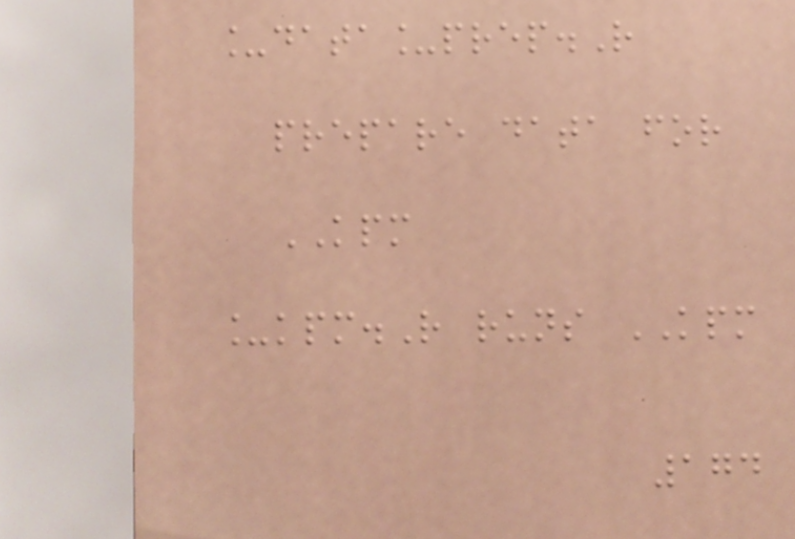_data_prep.R
prepare data for
KPM
_kpm.R runs KPM
174
